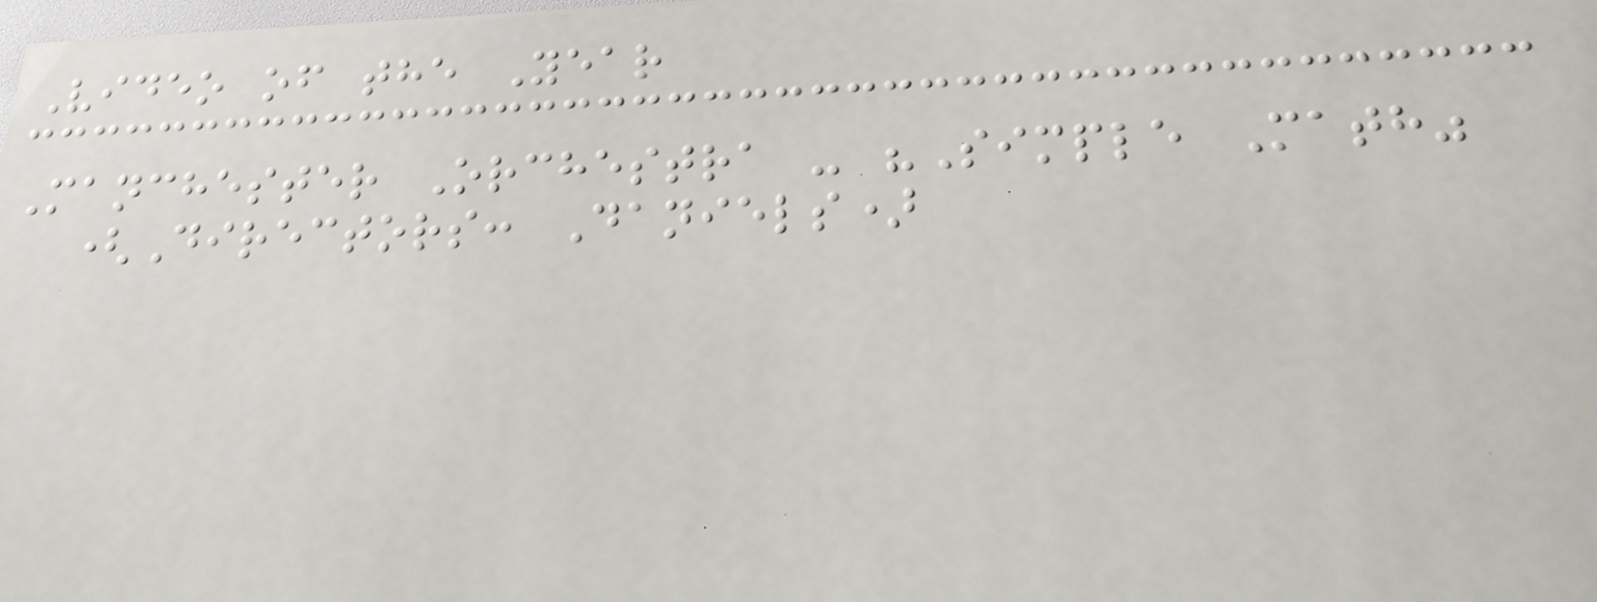Video of the Year
Manchester Orchestra - "Simple Math"
(Directors: Daniels)
